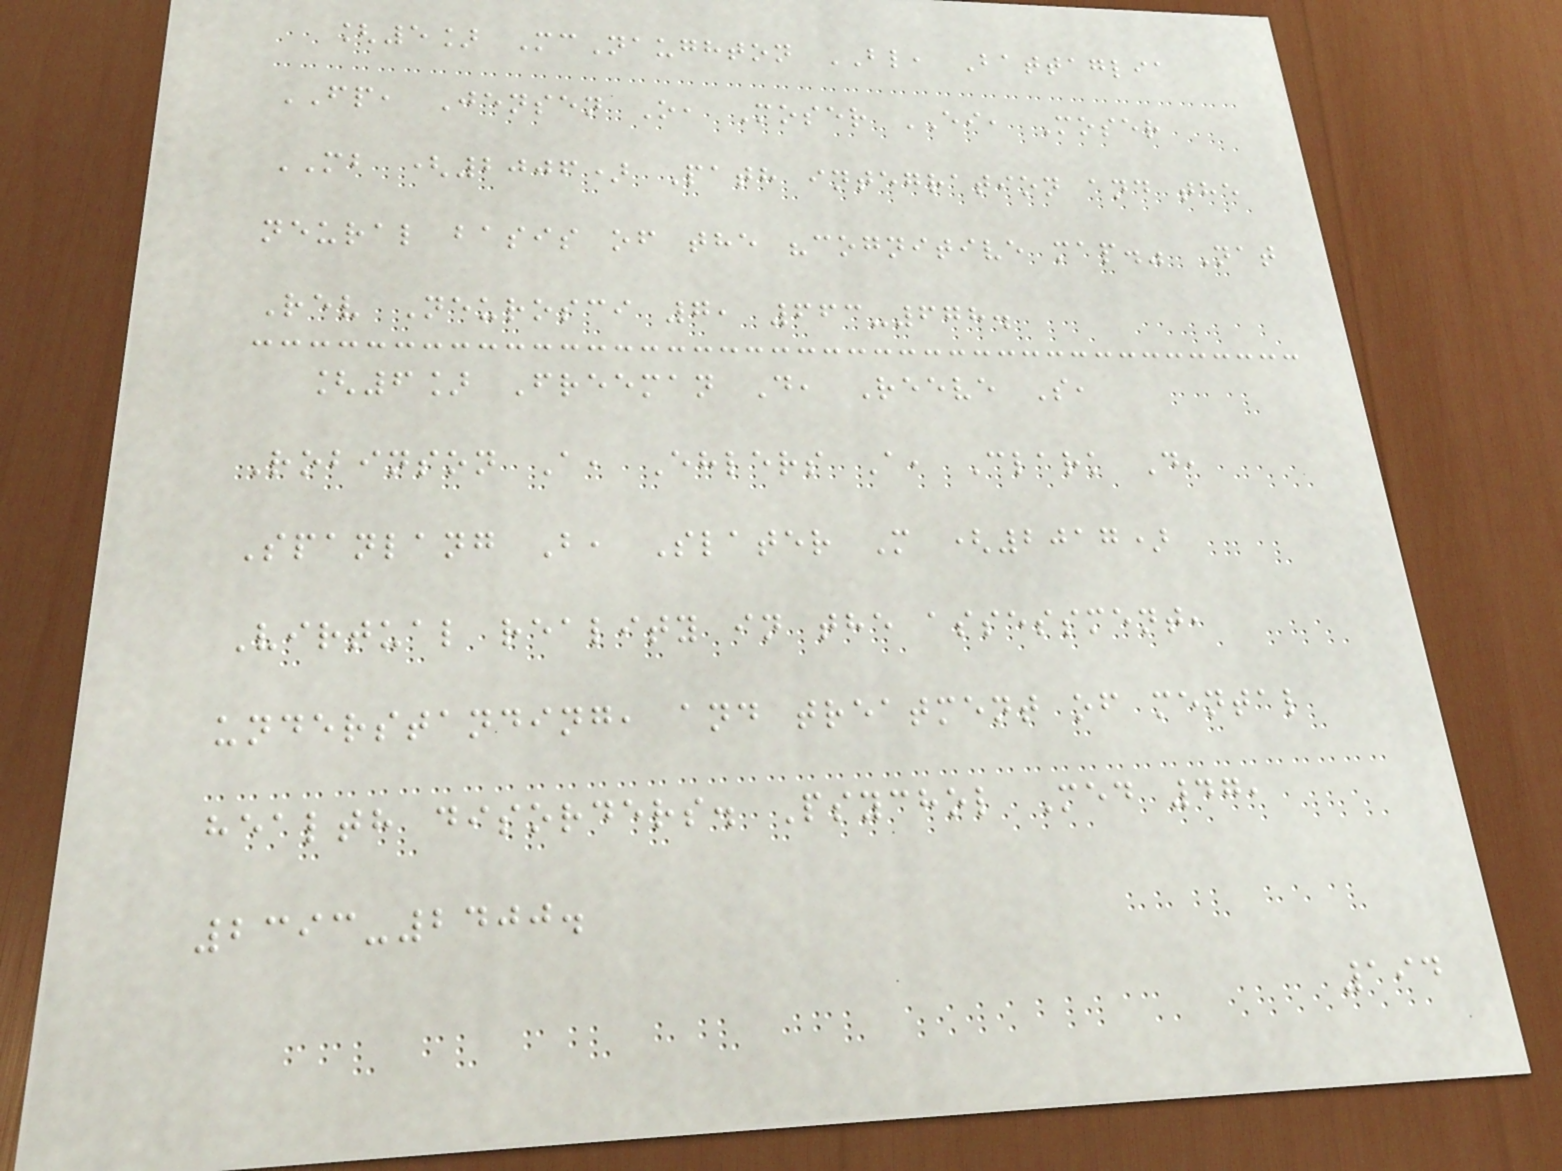[5] McNaughton BL, Battaglia
FP, Jensen O, Moser EI, Moser
MB (2006) Path integration and the
neural basis of the "cognitive map." Nat
Rev Neurosci 7, 663-678.
[6] Freeman D, Reeve S,
Robinson A, Ehlers A, Clark D,
Spanlang B, Slater M (2017)
Virtual reality in the assessment,
understanding, and treatment of mental
health disorders. Psychol Med 47,
2393-2400.
194
